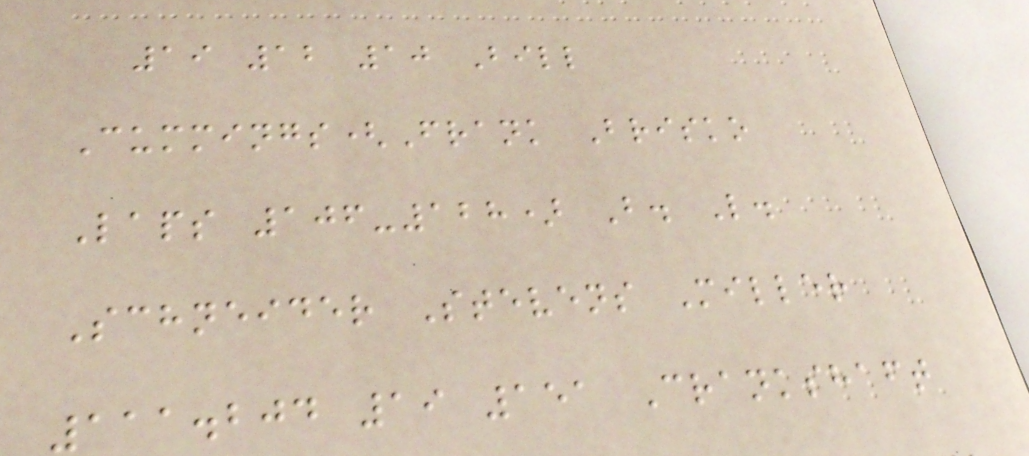19 12 10 Bill
Cummings(Frank Brisko
Laps 106-128) B. L.
Schneider Stevens Miller
111.204 19 151 Crankshaft
